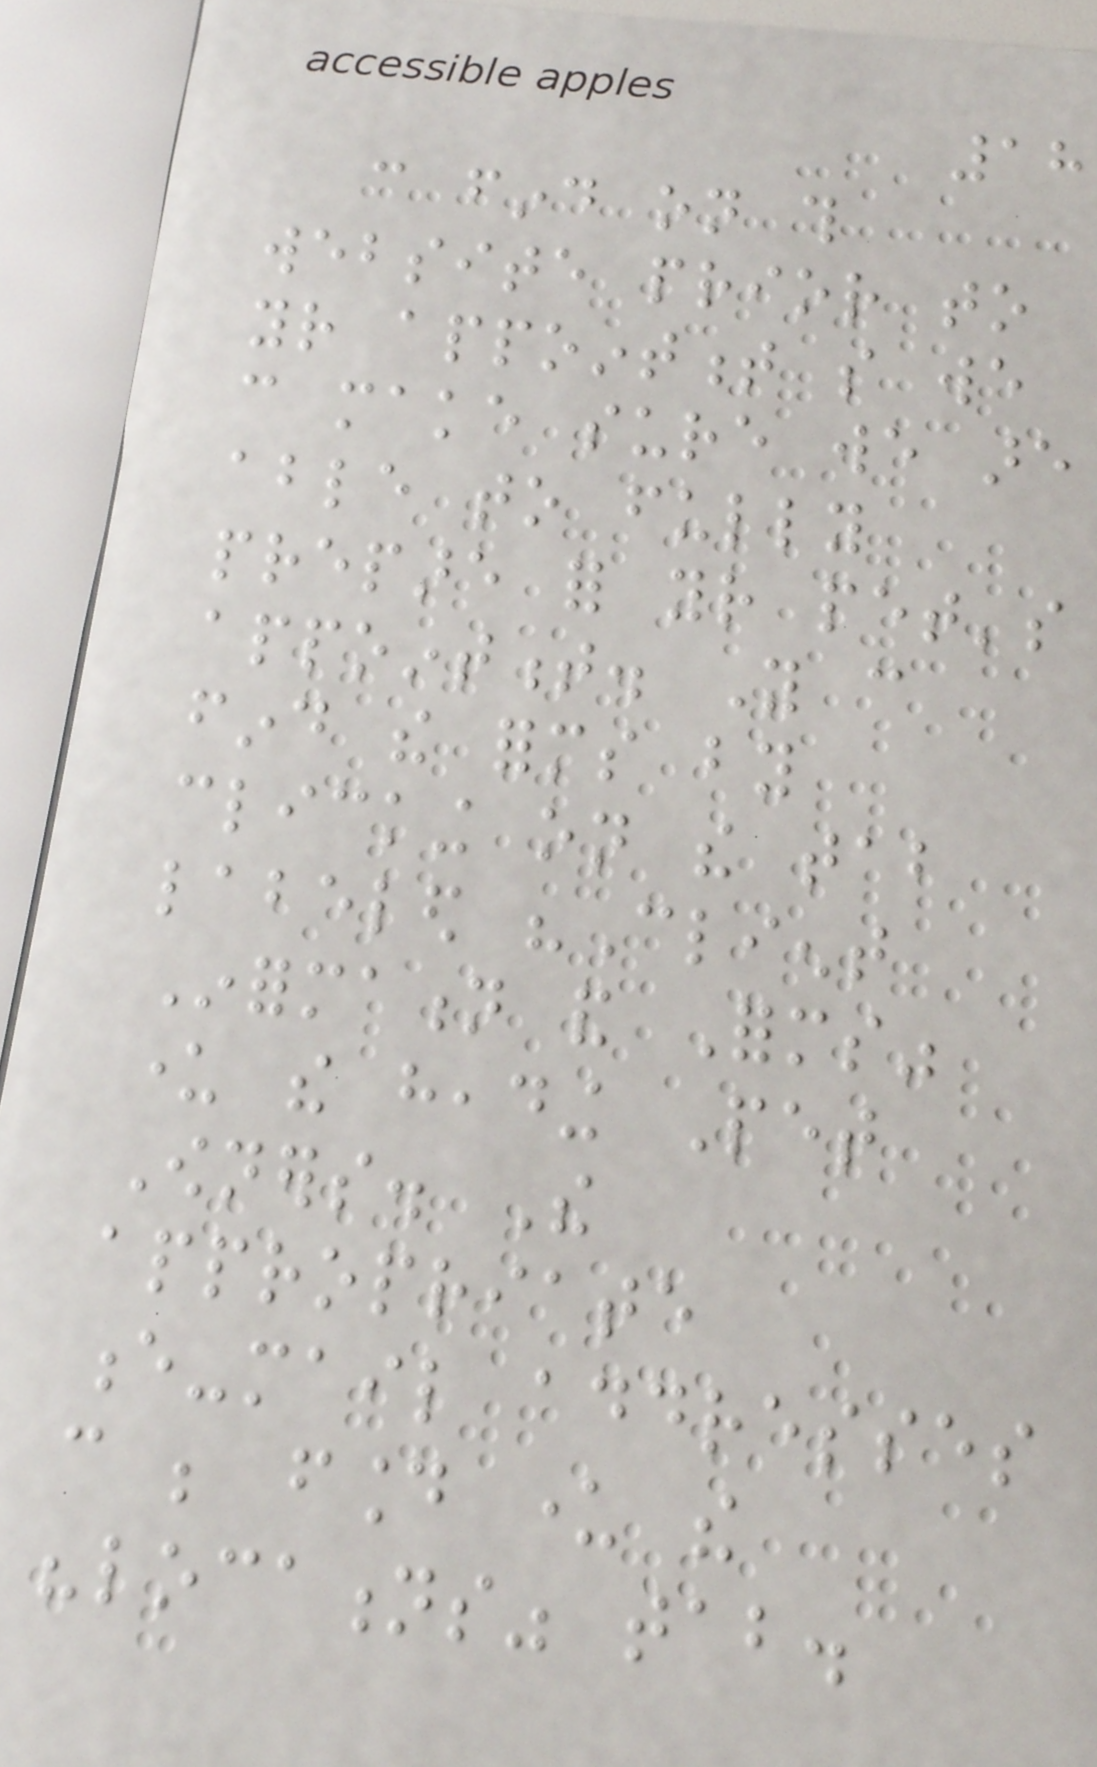18
can find on this
website prior to
your appointment so we
can make sure we are
able to fully
prepare for your pet's
appointment. You can
find the forms by
clicking on the tab
labeled "Client
Information and Forms"
under the heading Pet
Owners. The
appropriate
e-mail addresses
can be found under the
"locations" tab.
